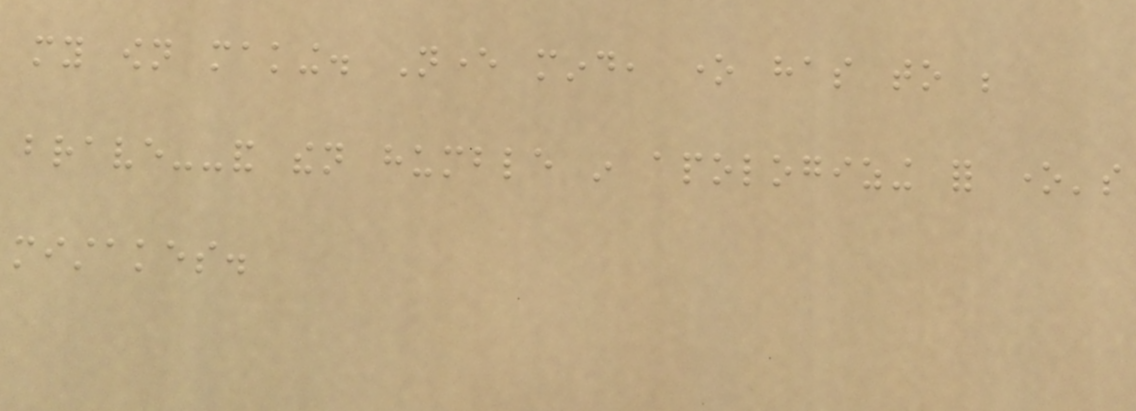my own making. Never mind, one has to be
brave--and then humble in apologizing for one's
mistakes.
